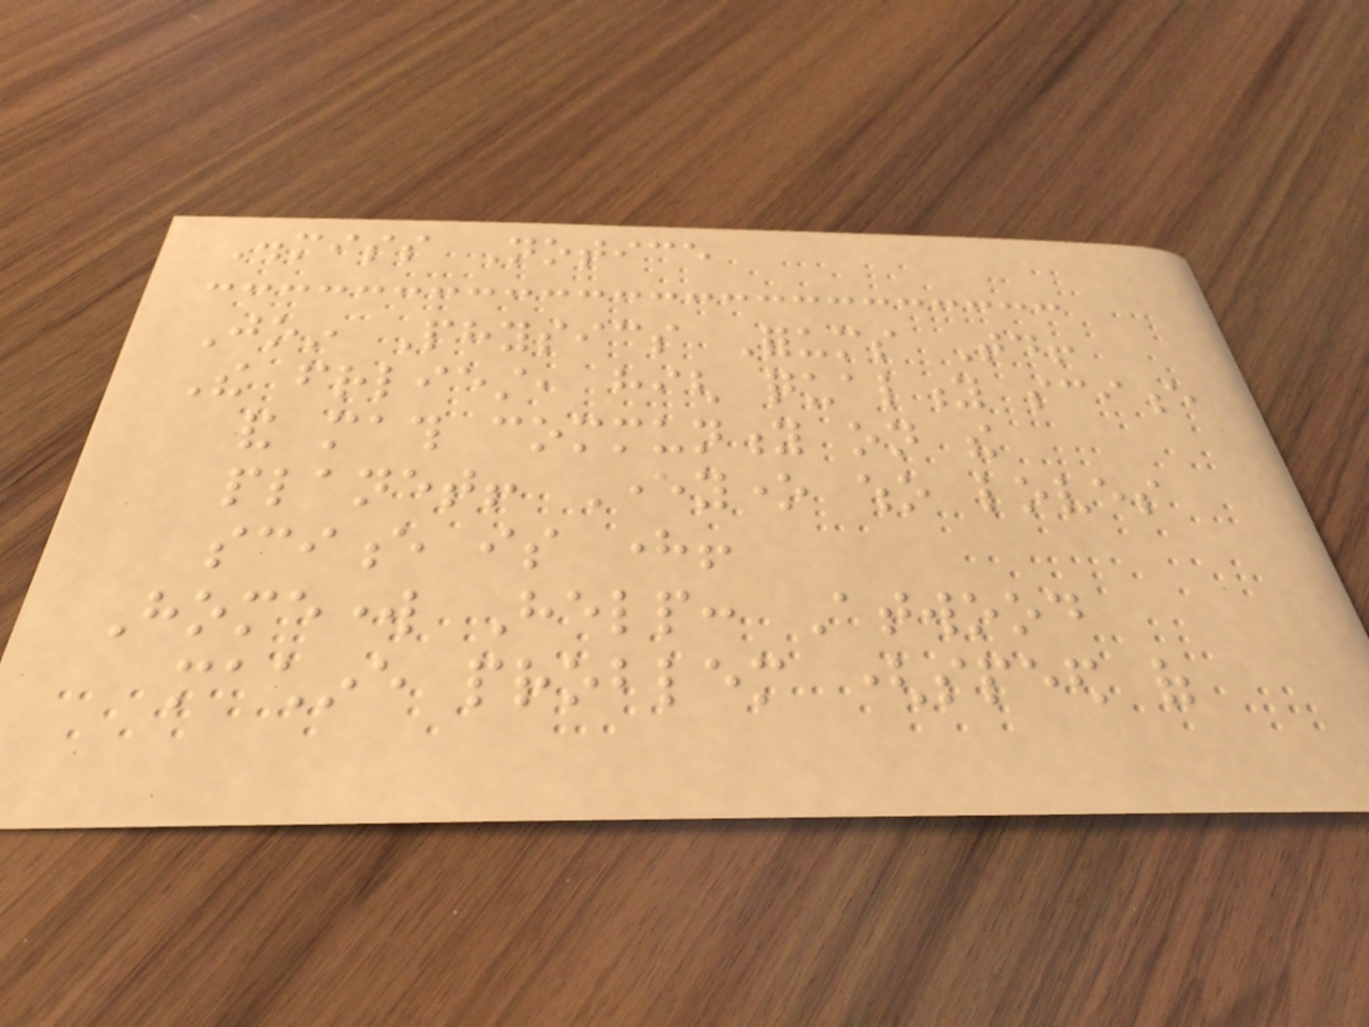Dismiss Notice
Join Physics Forums Today!
The friendliest, high quality science
and math community on the
planet! Everyone who loves
science is here!
Homework Help: Atwood
machine problem (speed of
